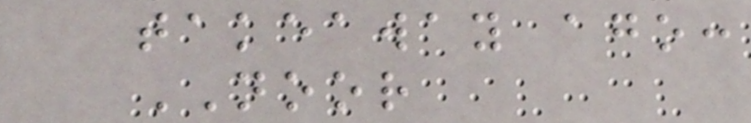takeaway ago:
NOOR
